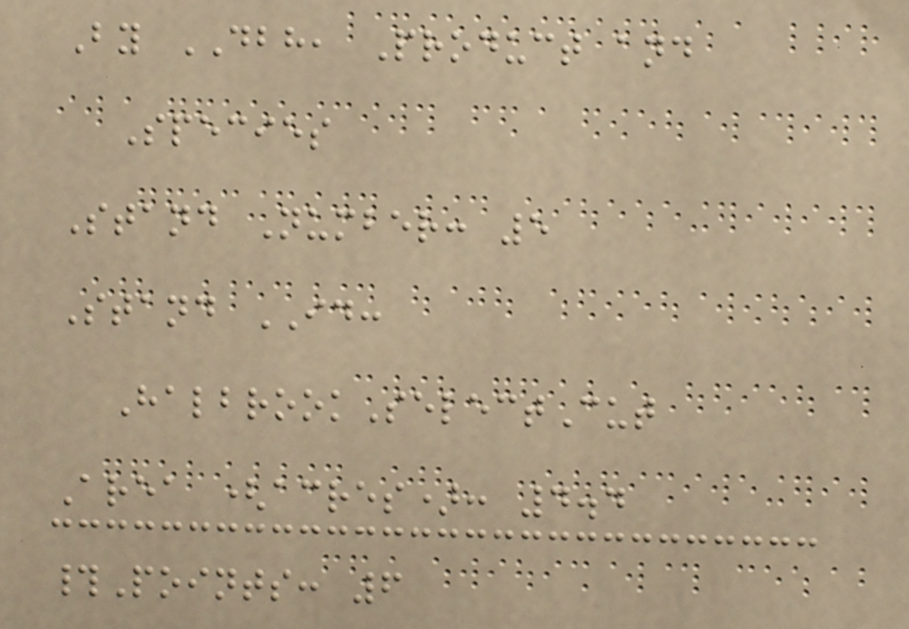By DBH, Product and
Species
Stand Number: 5
Stand ID:
HalbrookSelectCut
Area (acres): 4.4
#Points: 6
